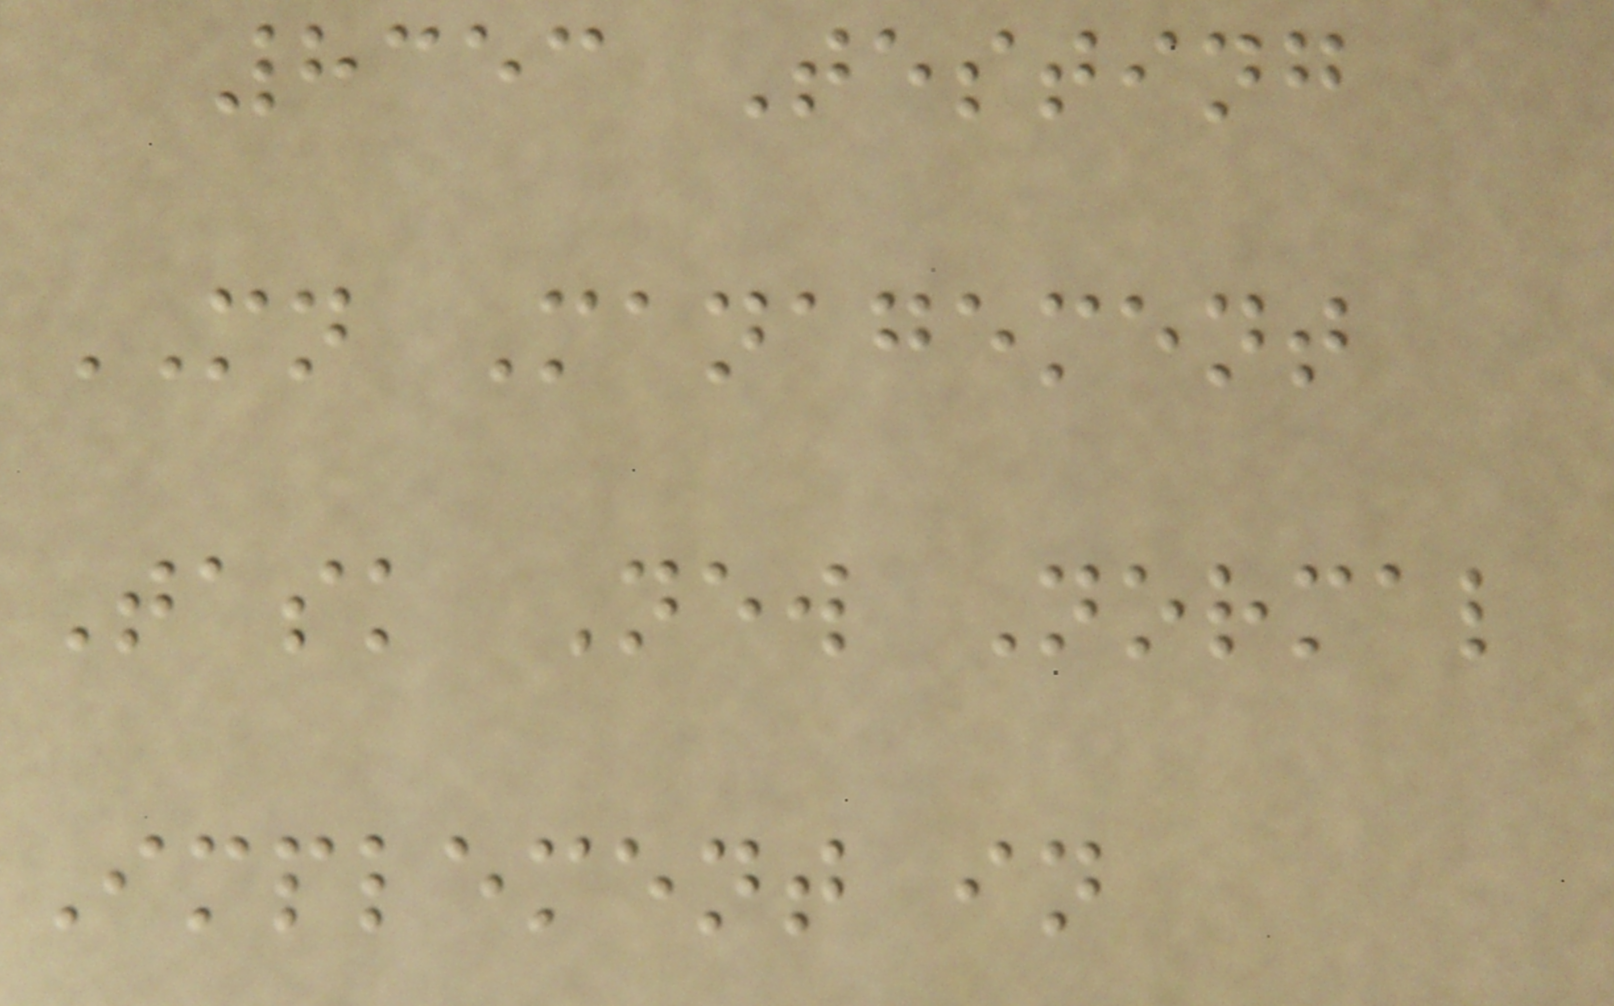8353 Testing
MN Management
Task New Normal
Implement in
